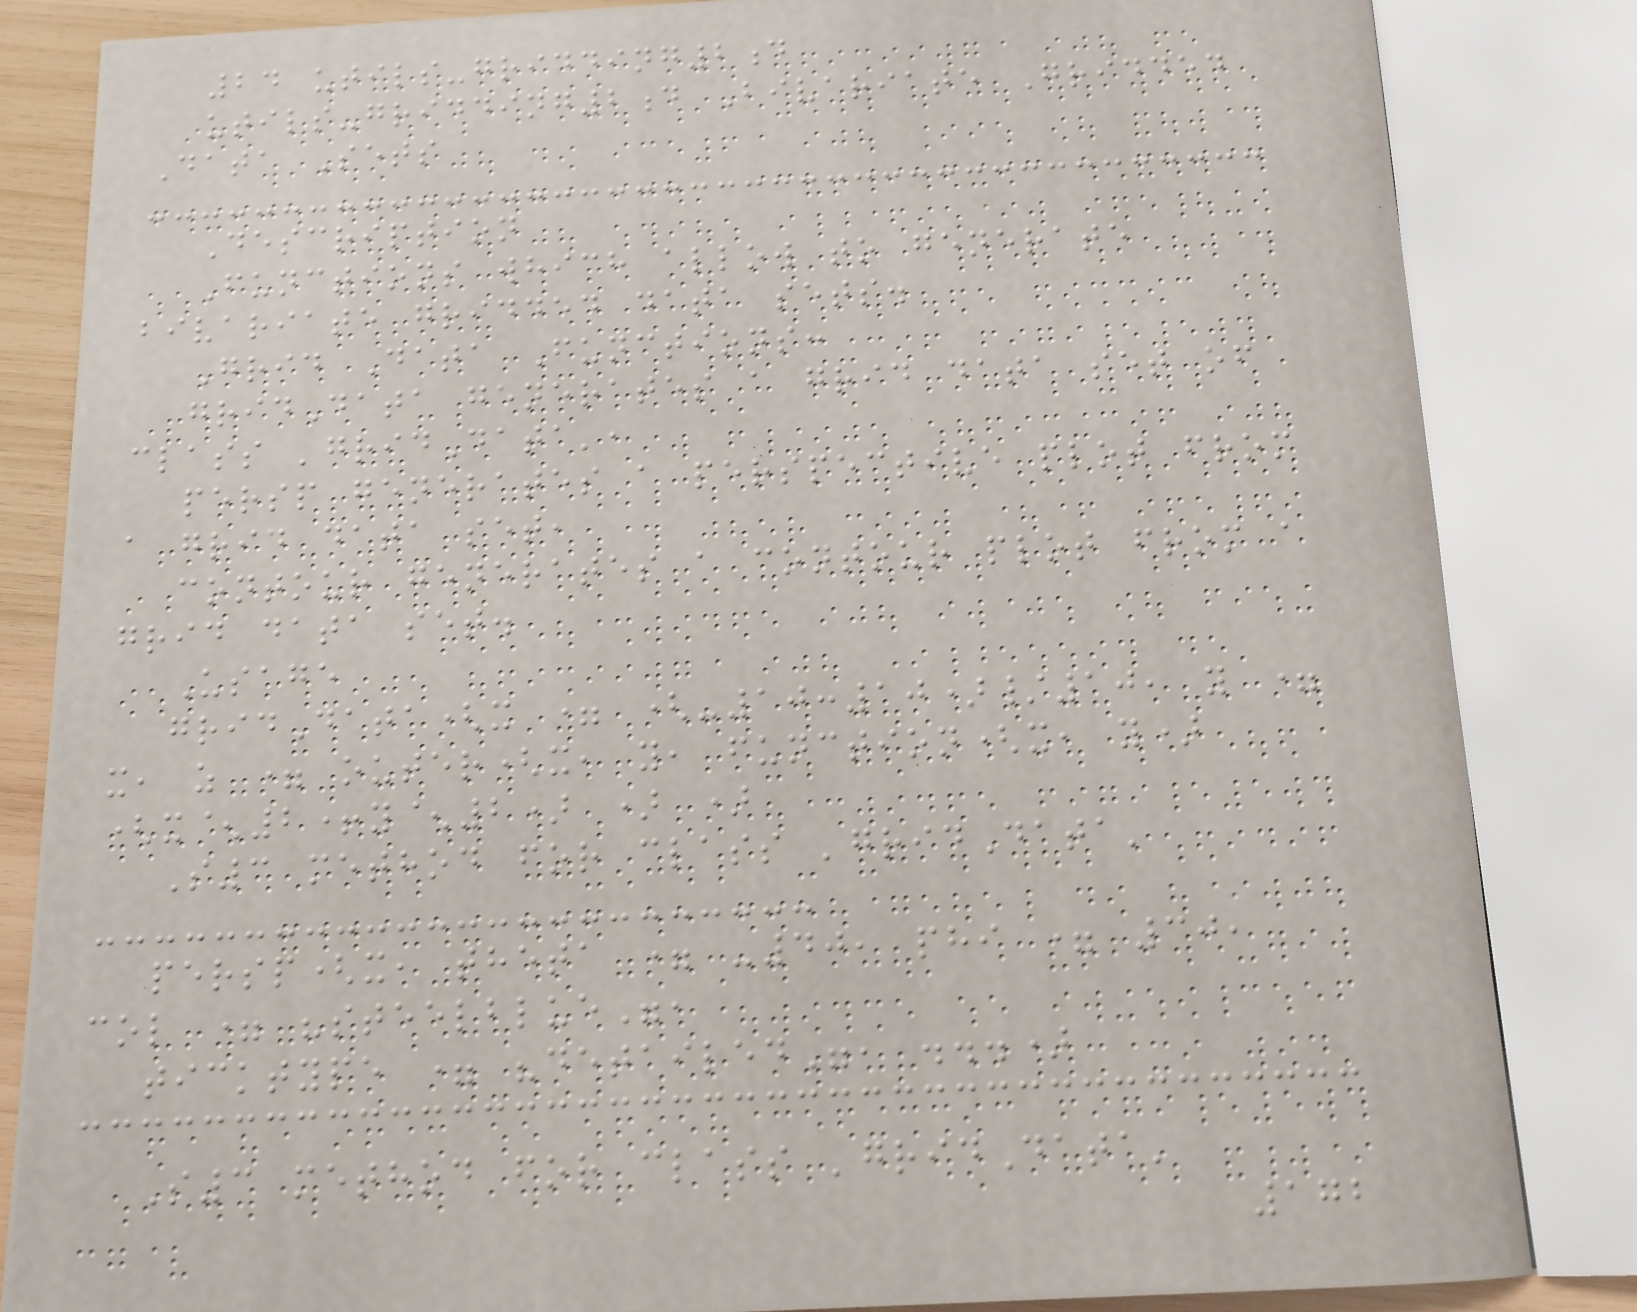24 utils-gridding2d
utils-gridding2d Bivariate Gridded
Data Sets
Description
Functions which allow to generate
bivariate gridded data sets.
Grid Data Functions:
gridData generates a grid data set of
class 'gridData',
persp generates a perspective plot from
a grid data set,
contour generates a contour plot from a
grid data set.
Usage
gridData(x = (-10:10)/10, y =
x, z = outer(x, y, function(x, y)
(x^2+y^2) ) )
S3 method for class 'gridData'
persp(x, theta = -40, phi = 30,
col = "steelblue",
ticktype = "detailed", ...)
S3 method for class 'gridData'
172
